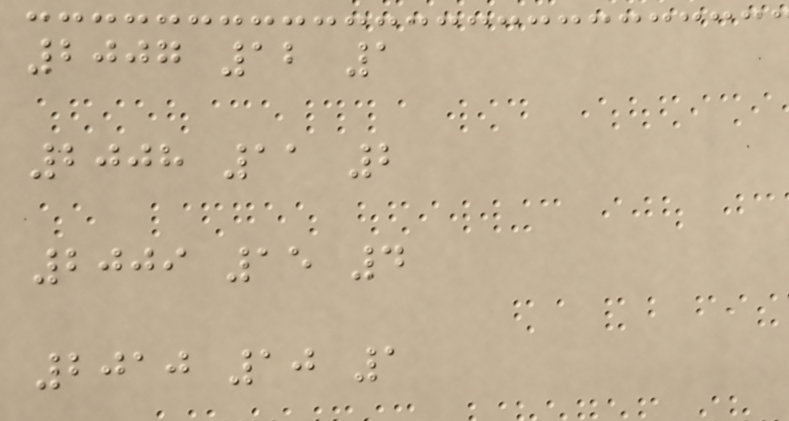2007 12 1
2008 11 2
2009 15 4
2010 10 1
